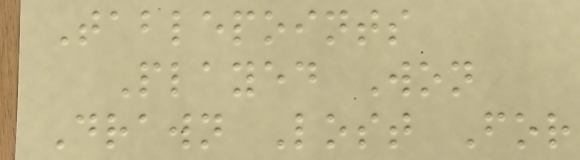Tablepoints
Played Won
Drawn Lost For
